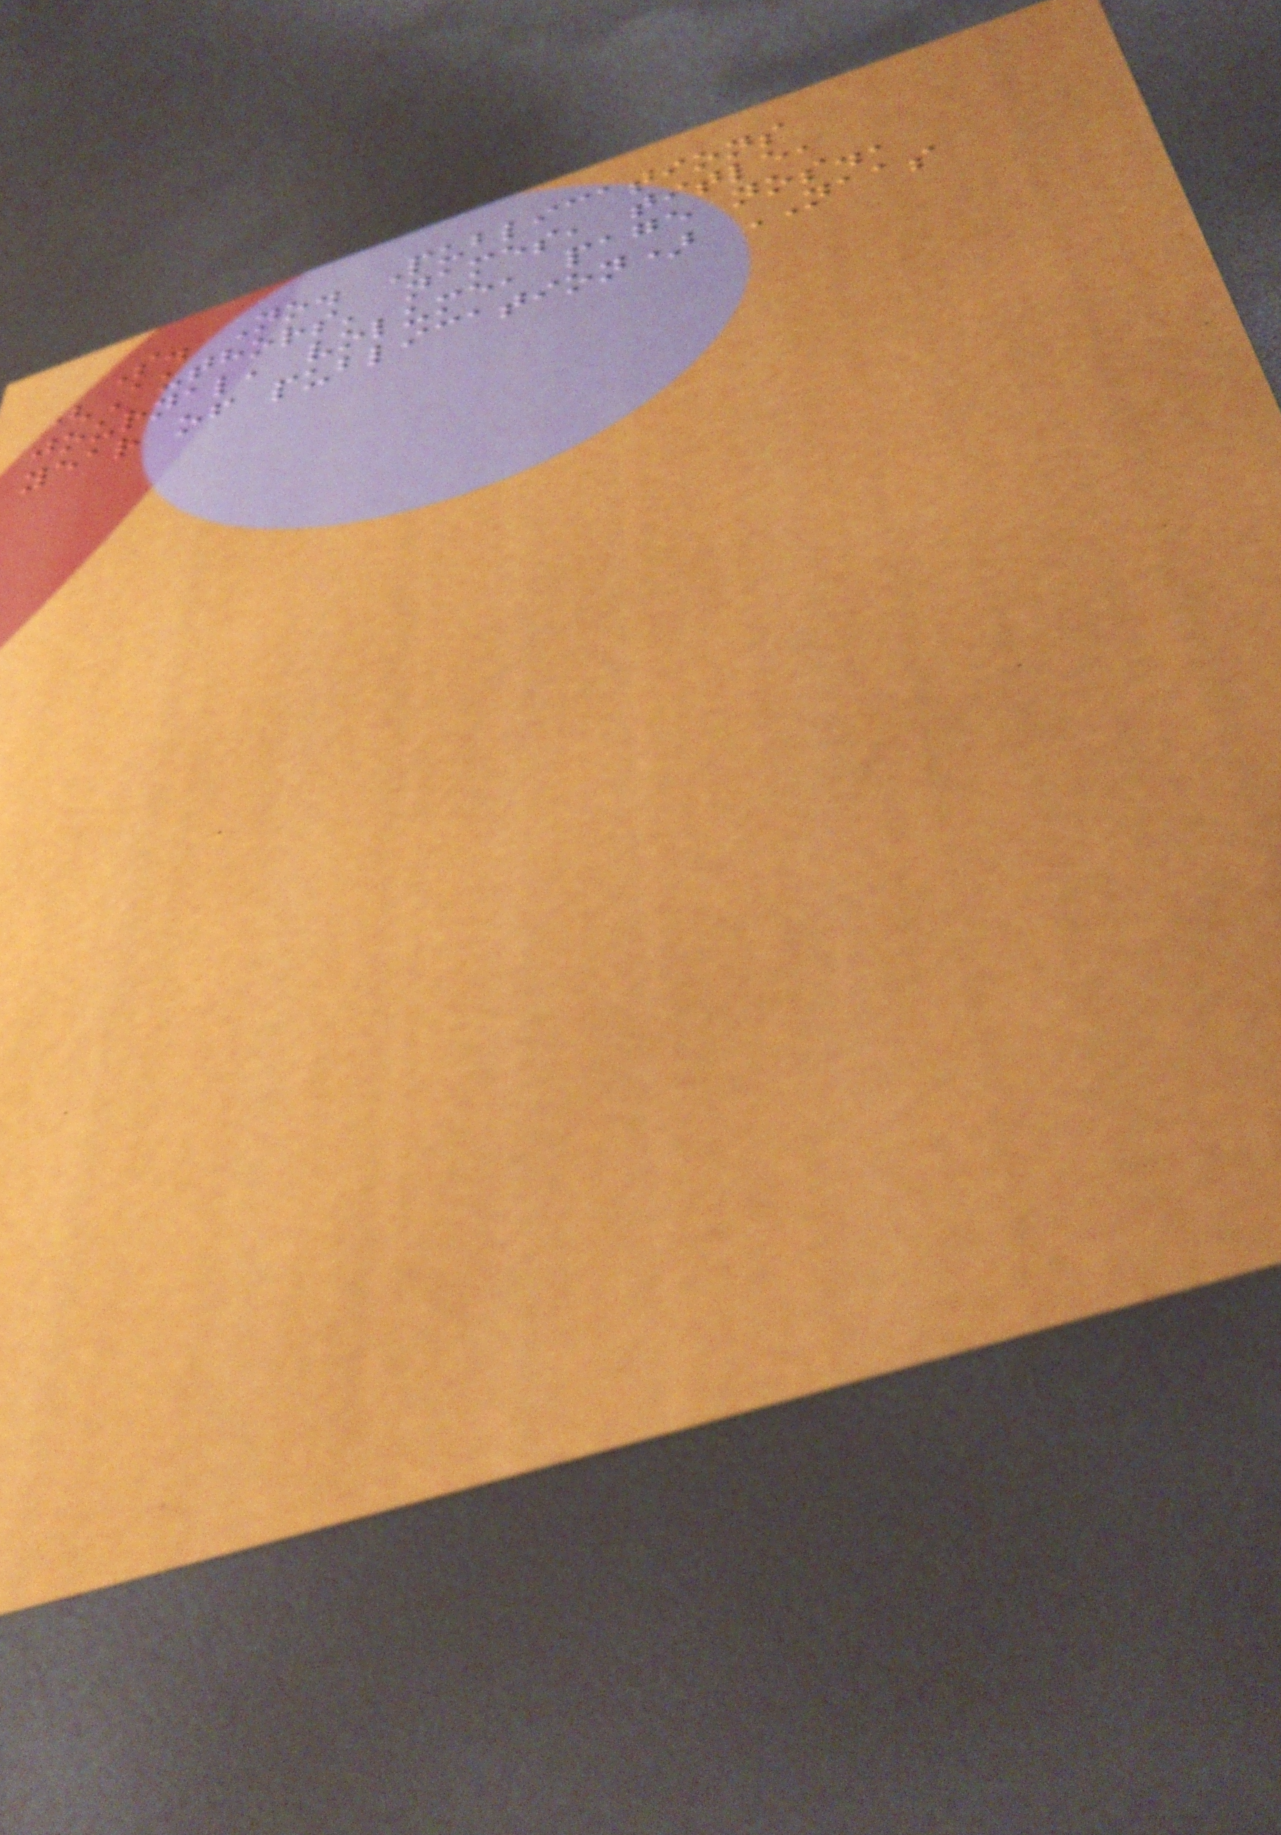S. No. Publications
(Authors' names, title,
journal, volume, page nos.,
year of publication) NAAS
